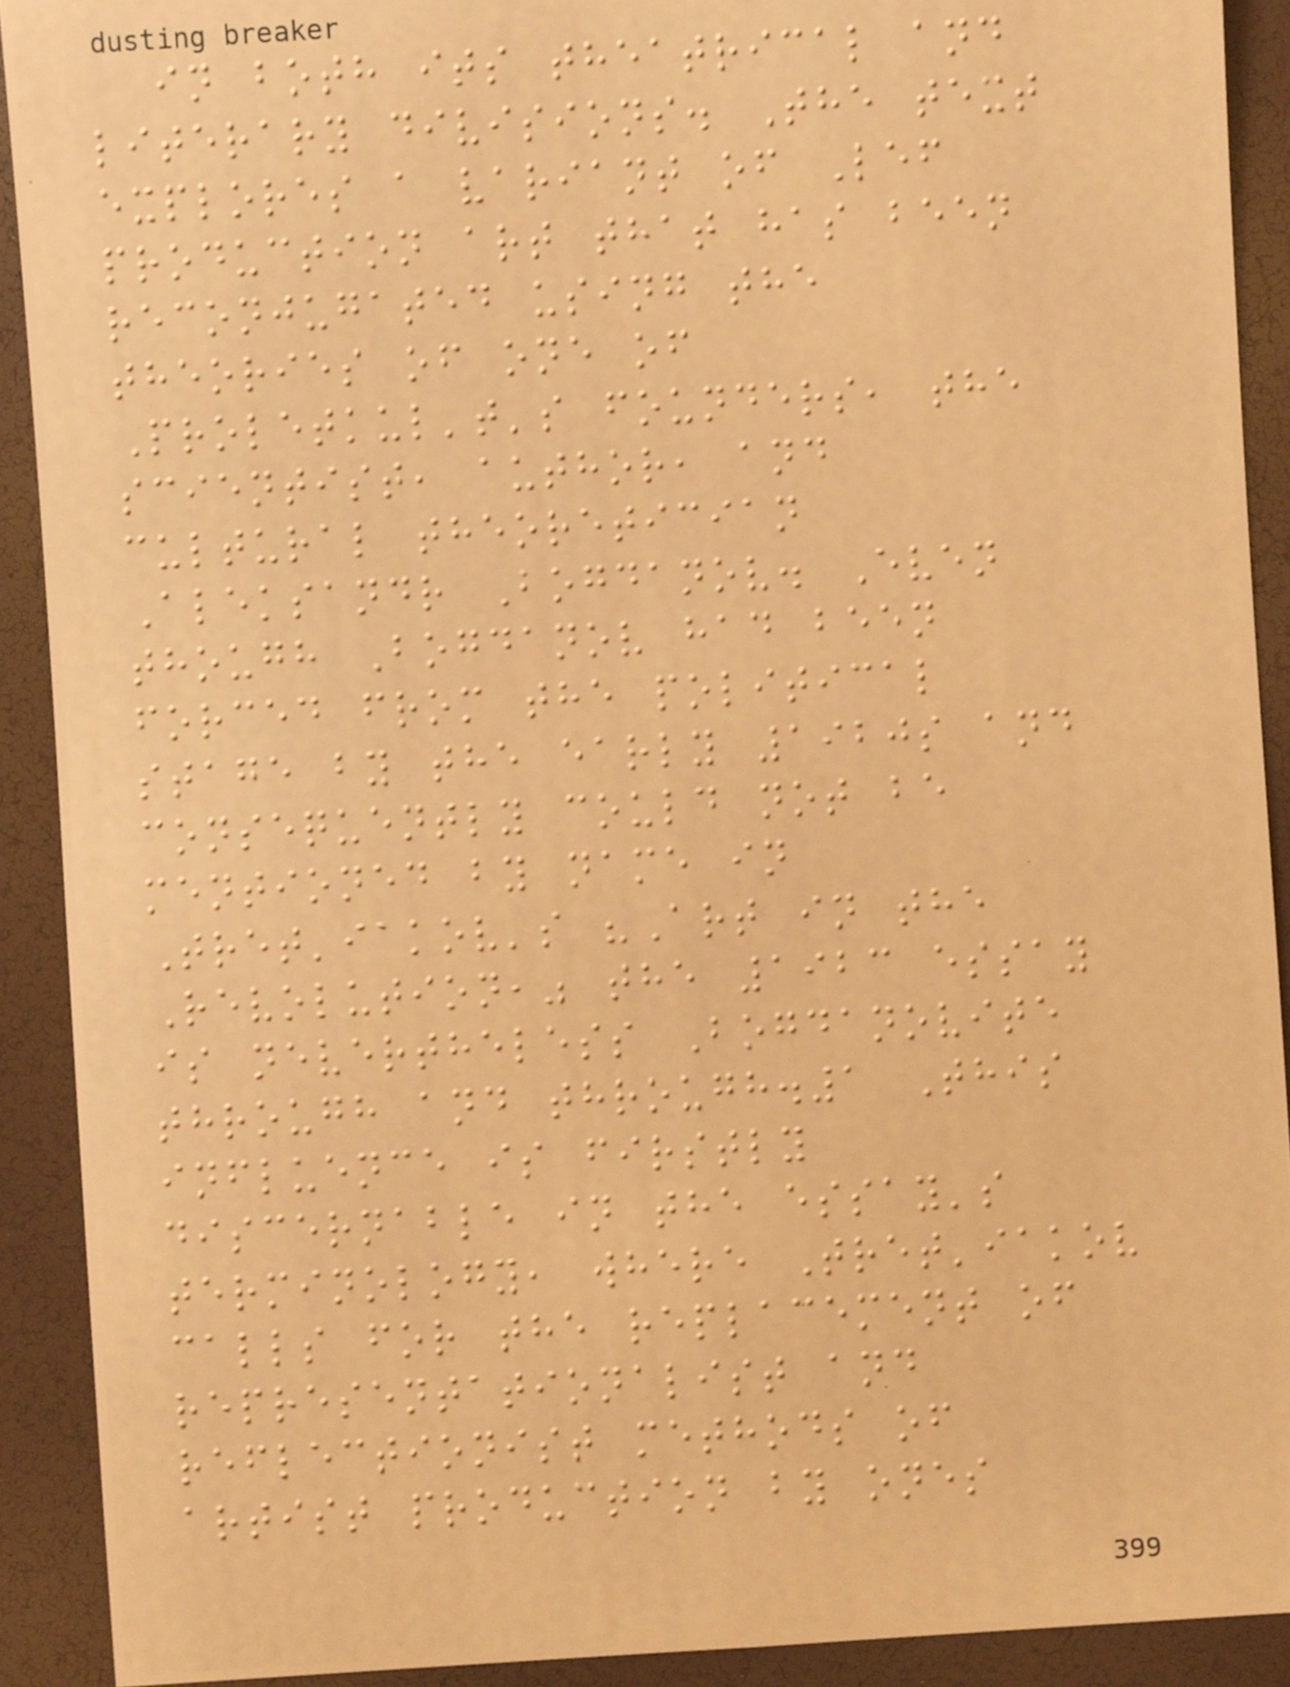in both its theatrical and
literary divisions. The text
explores a variant of Lef
production art that has been
reconjugated using the
theories of one of
Proletkul't's founders, the
scientist, author, and
cultural theoretician
Aleksandr Bogdanov. Even
though Bogdanov had been
forced from the political
stage by the early 1920s and
consequently could not be
mentioned by name in
Tret'iakov's "Art in the
Revolution," the 1923 essay
is nevertheless Bogdanovite
through and through.1 This
influence is firstly
discernable in the essay's
terminology, where Tret'iakov
calls for the replacement of
representationalist and
reflectionist methods of
artist production by ones
